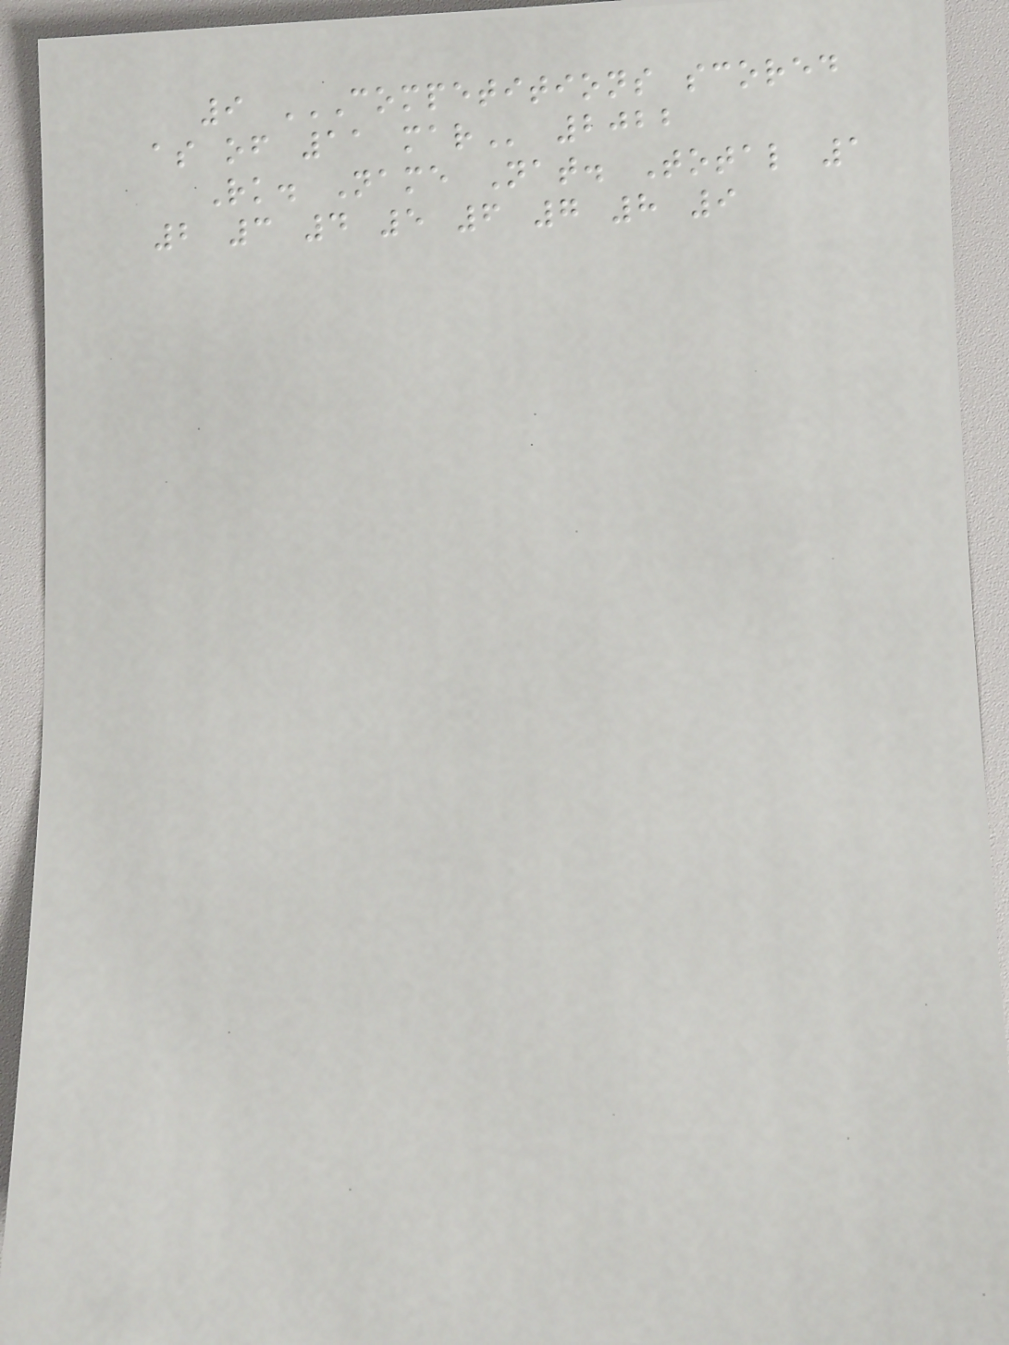9 COMPETITIONS SCORED
AS OF 11 MAR 2022
Rk. Name Nat. Total 1
2 3 4 5 6 7 8 9
